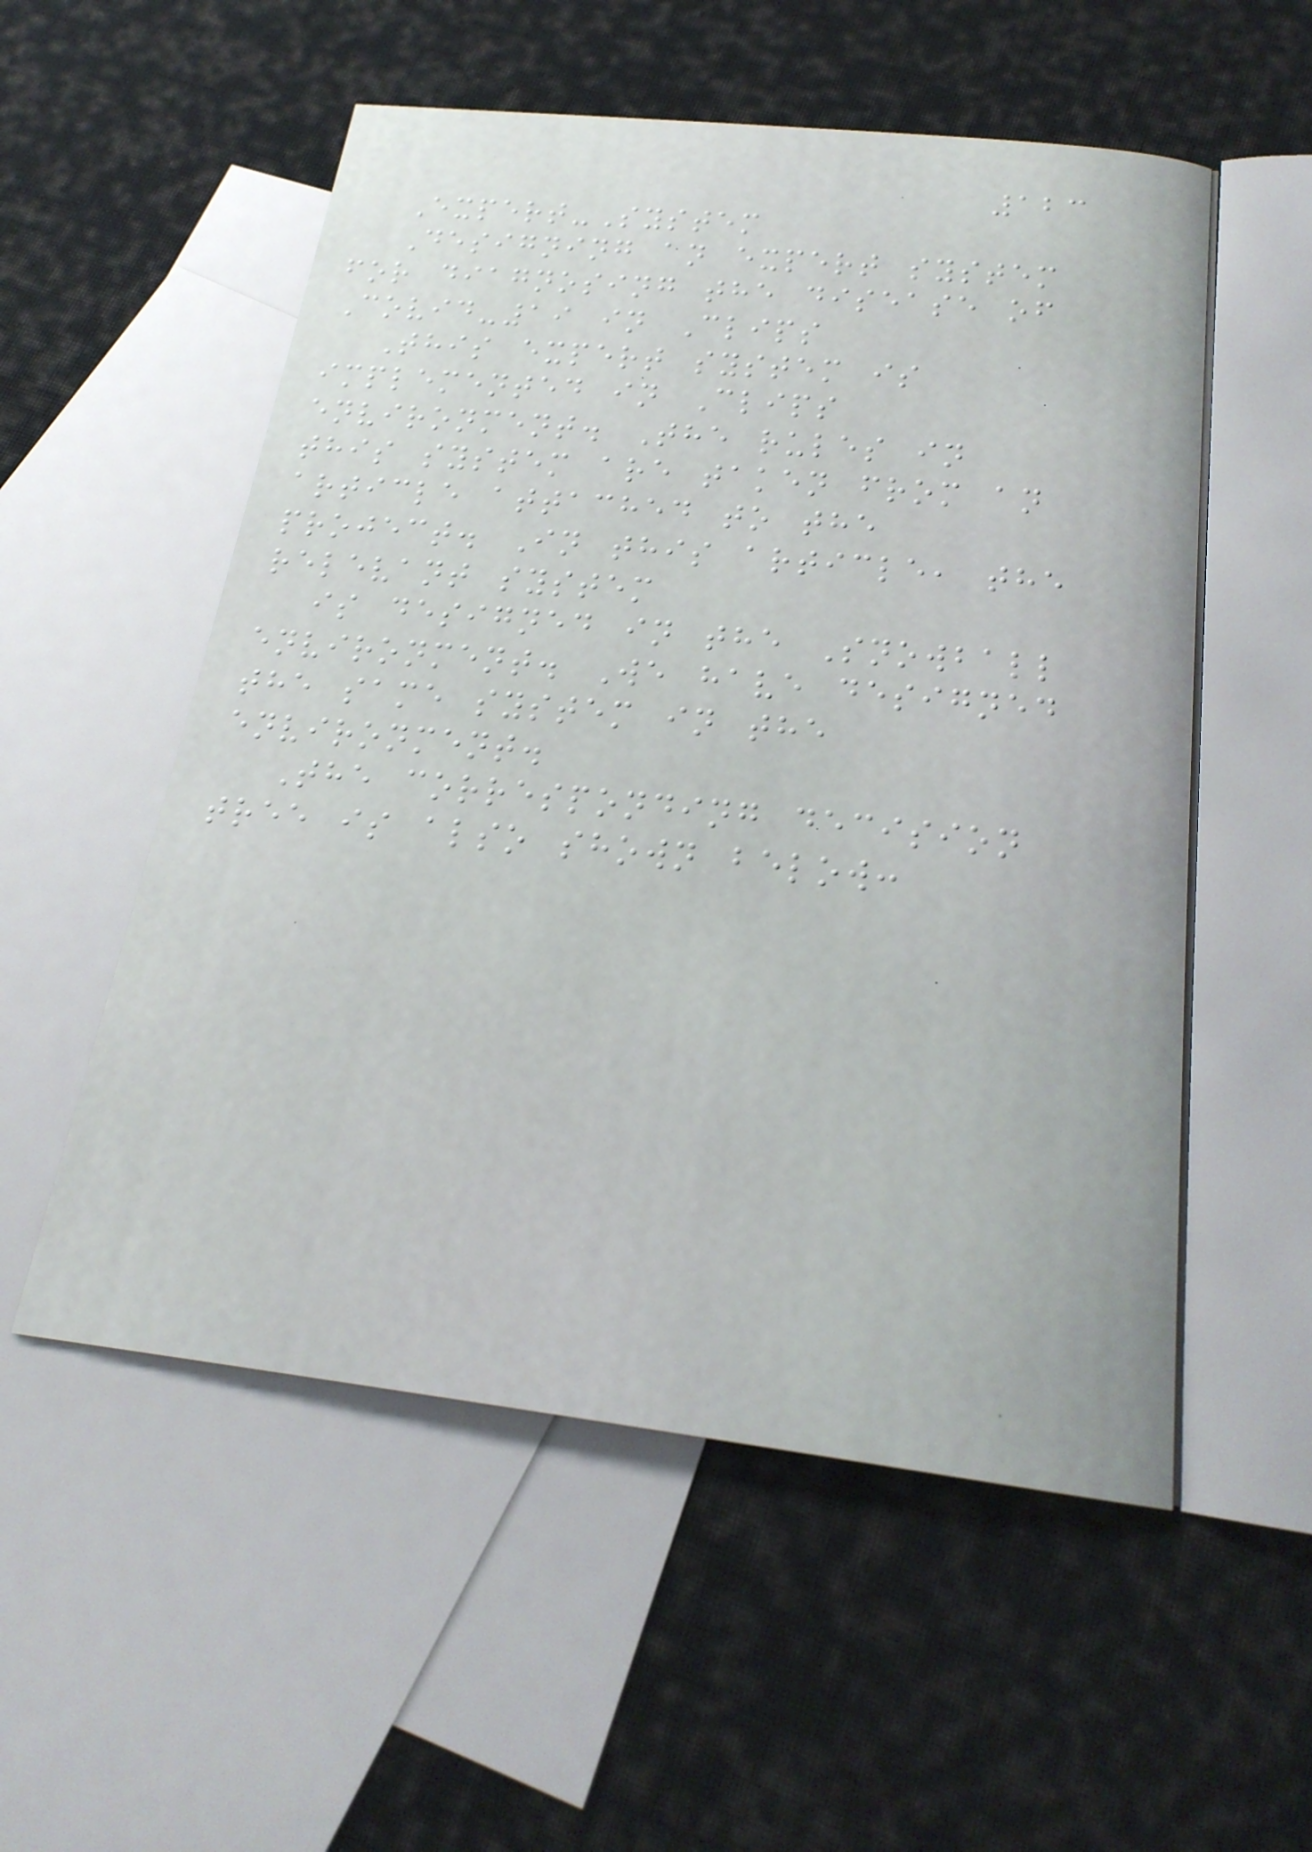123
Expert-System
Designing an expert system
for diagnosing the disease of
Covid-19 in Clips
This expert system is
implemented in Clips
environment. The rules in
this system are taken from an
article attached to the
project. In this article, the
relevant system
is designed in the Snowball
environment. We have designed
the same system in the
environment.
The corresponding decision
tree is also shown below:
